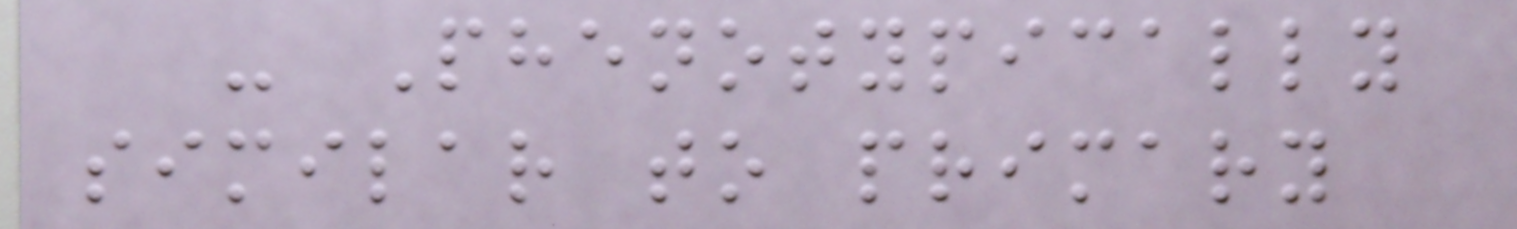- Phenotypically
similar to primary
